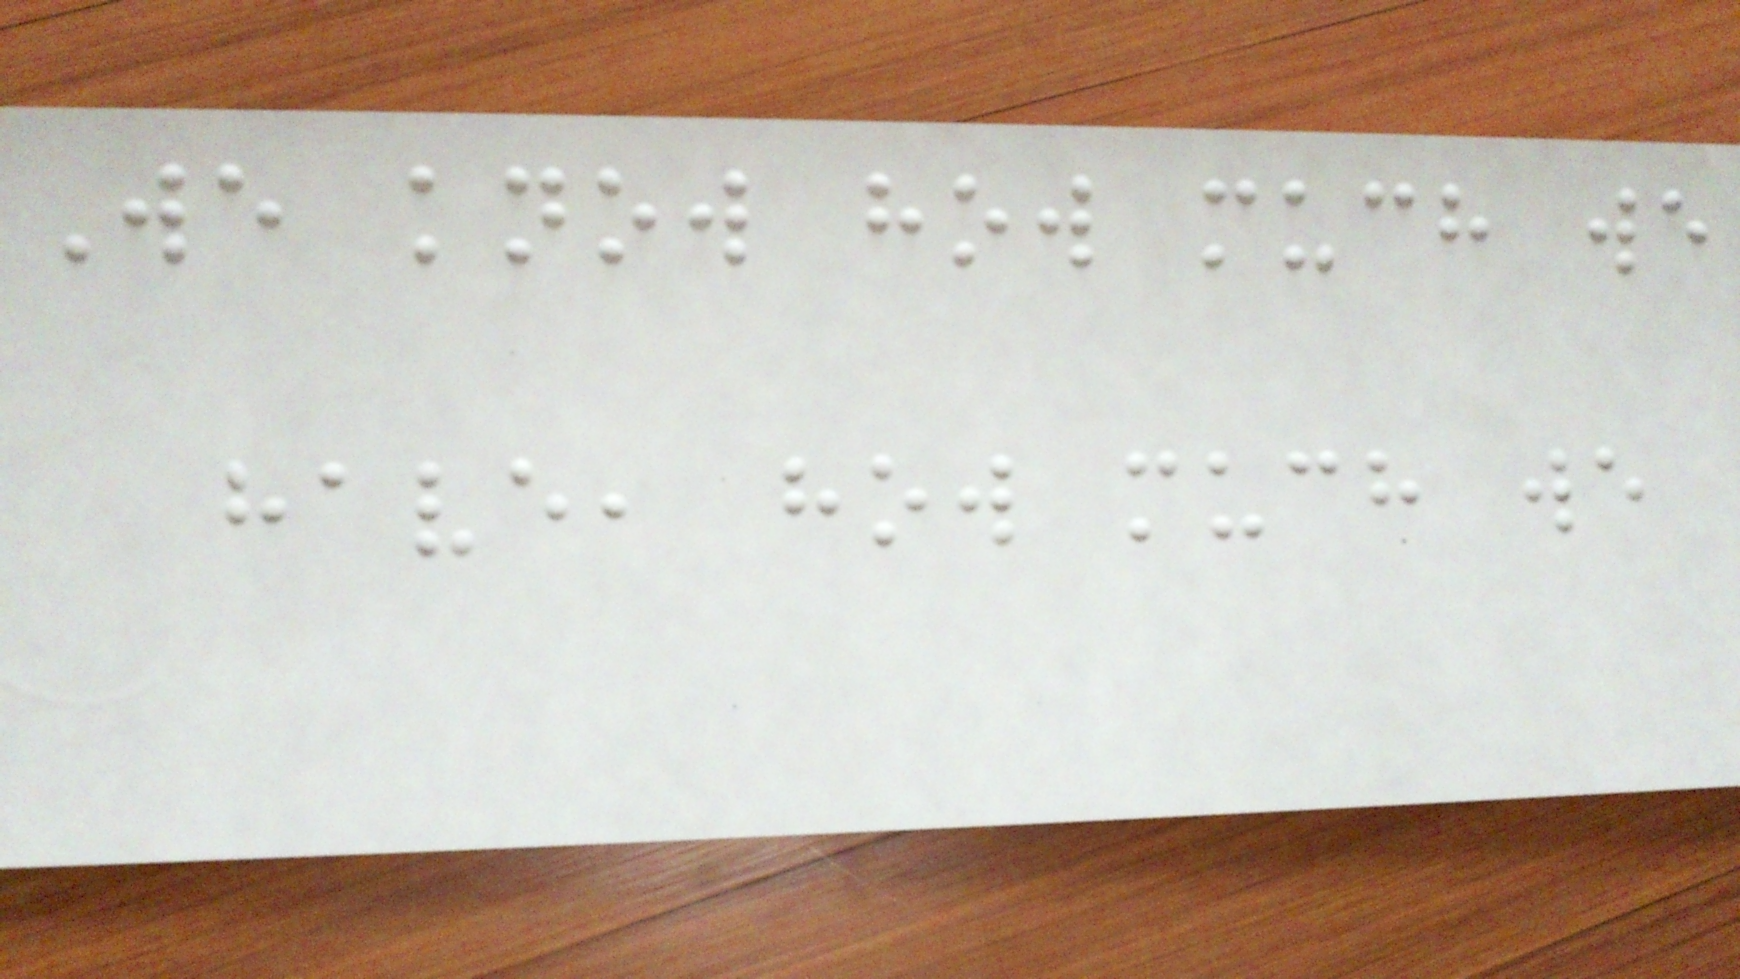We know how much we
have, how much we
